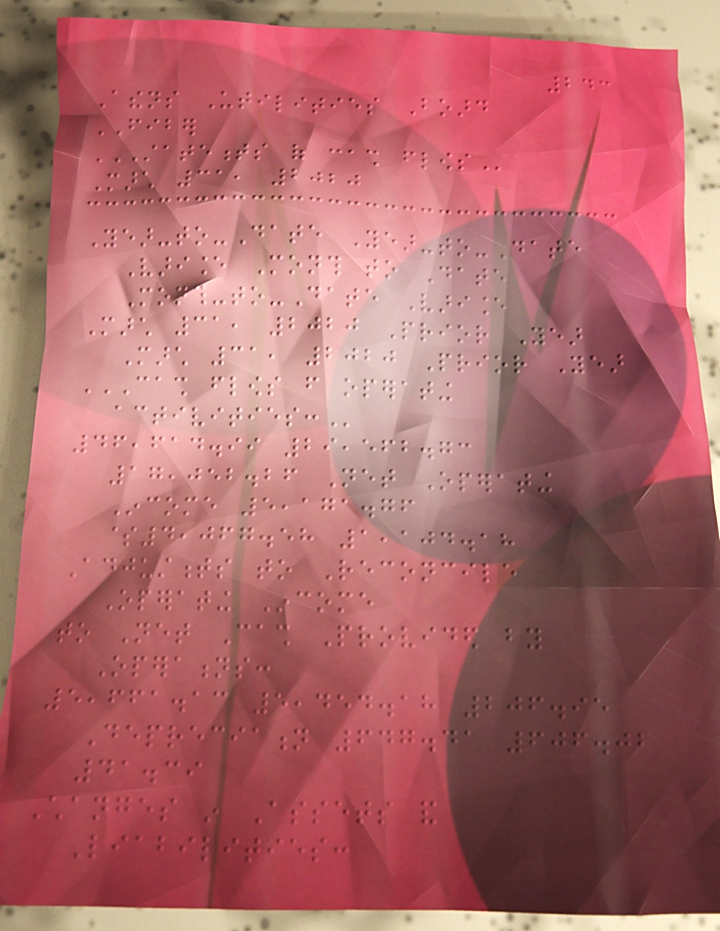243
Athens Utilities Board
FIBER
STATEMENTS OF CASH FLOWS
March 31, 2020
Year-to-Date Year-to-Date
Variance Month to Date
Month-to-Date Variance
March 31, 2020 Prior Year
March 31, 2020 Prior Year
CASH FLOWS FROM OPERATING
ACTIVITIES:
46,614.99 29,562.73
17,052.26 Net Operating
Income 5,171.76
$4,067.58 1,104.18
Adjustments to Reconcile
Operating Income
to Net Cash Provided by
Operations:
5,661.13 5,454.18 206.95
Depreciation 647.41 606.02
41.39
Changes in Assets and
Liabilities:
